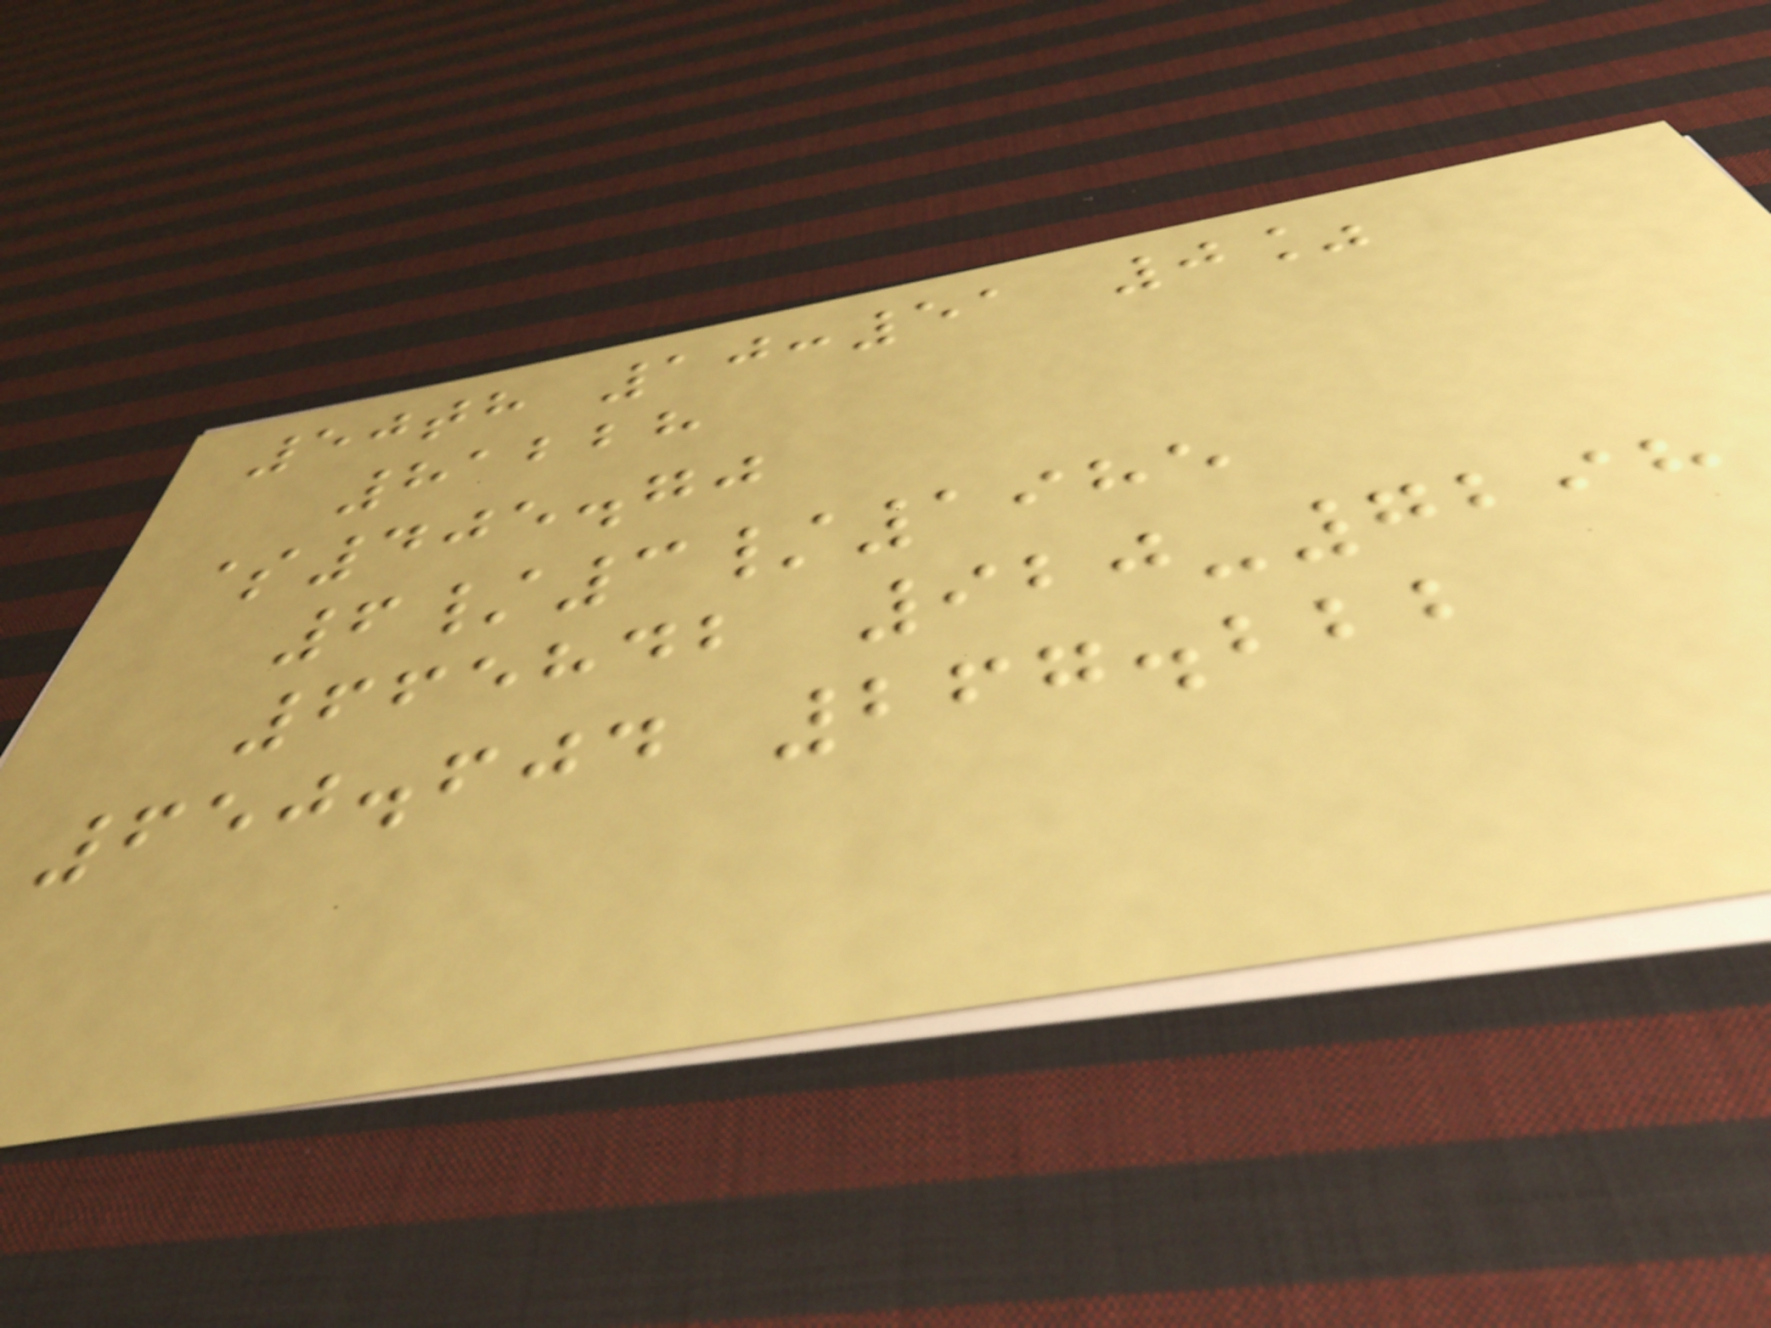50th 10:51 0%
81228
$405.70
6/3/1985
665842 920-7298
650.604 267.222
